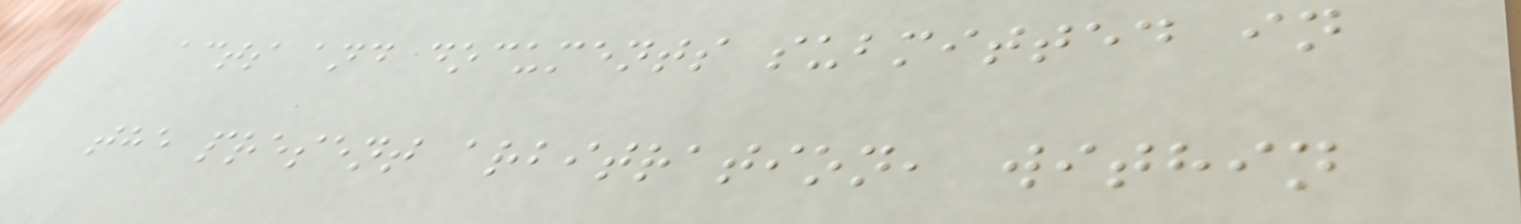acts and documents submitted in
the present arbitration, within
